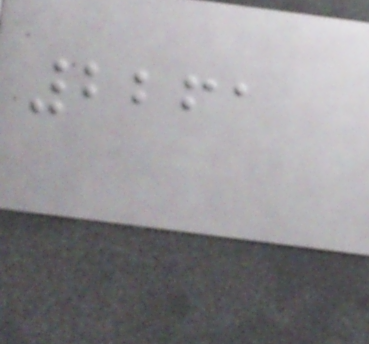2261
